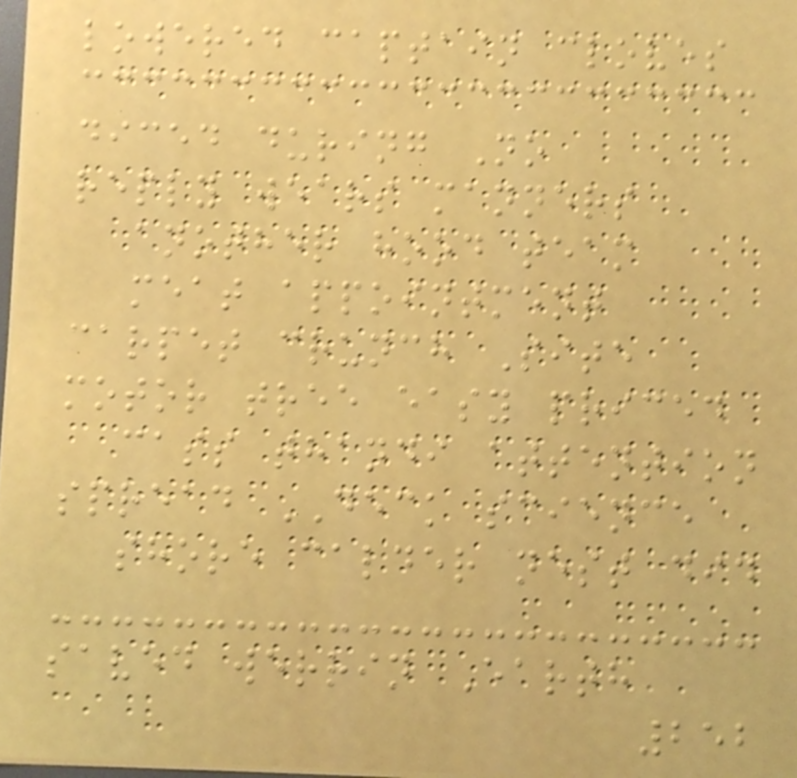lowered captain cloves
diced during No
reply wears manners
another hood team
meat appointment
carpet crunch Site
motor tree easy priced
cass thandi attention
spread DECK science
shore calder nest did
saved werrin Earth
252
